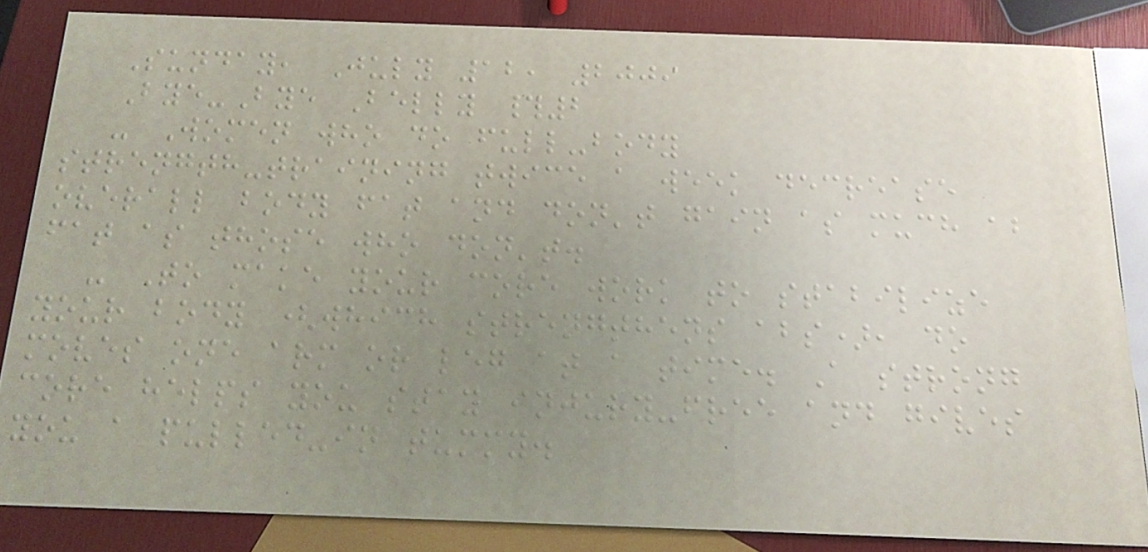Sunday, July 12, 2009
Bye-Bye Belly #2
- Women who do full-body
strength-training twice a week decrease
overall body fat and don't gain as much ab
fat as those who don't.
- To make your core work to stabilize
your body (which strengthens abs), do
moves one arm or leg at a time. A strong
core helps you stay injury-free and gives
you a pulled-in tummy.
